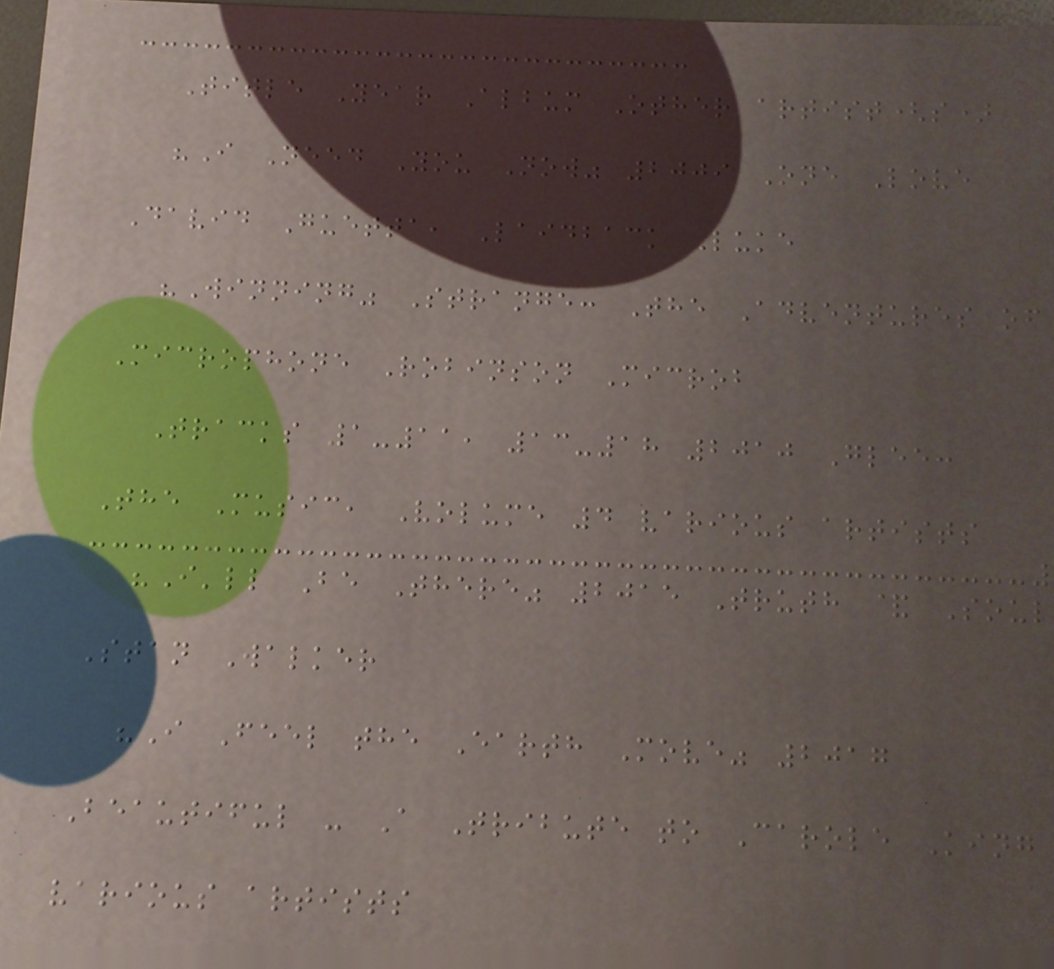Title Year Album Other artist(s)
"I Need You Now" 2009 One Love
David Guetta, Laidback Luke
"Winning" Strange: The Adventures of
Microphone Robinson Microb
Tracks 1-11, 13-18 2010 Glee:
The Music, Volume 4 various artists
"I'll Be There" 2015 Truth & Soul
Stan Walker
"I Feel the Earth Move" 2017
Beautiful - A Tribute to Carole King
various artists
